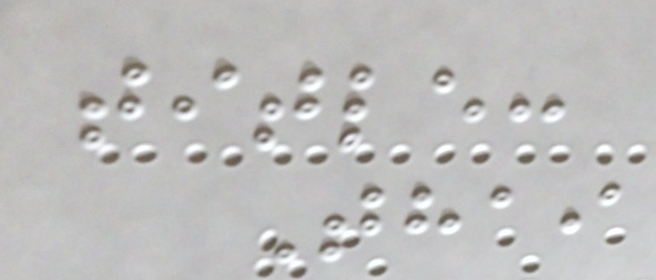title:
Thai
